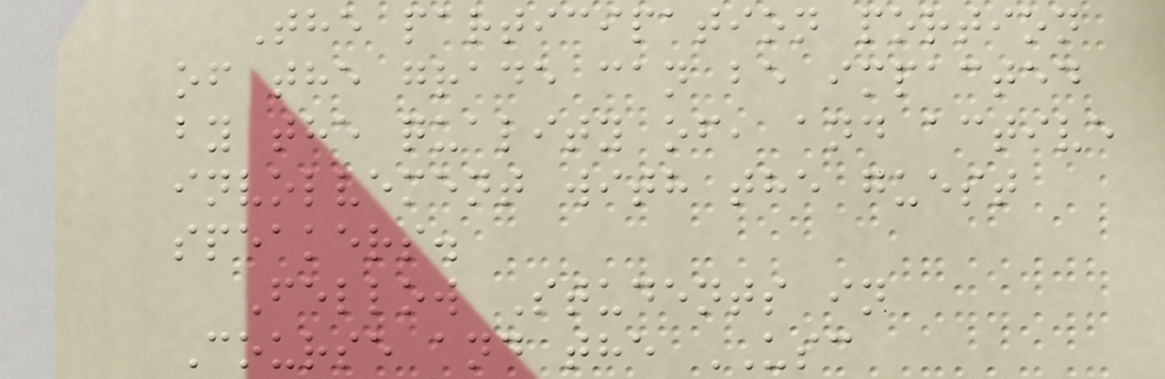The participation portion
of the grade can be impacted
by the quality of, and active
involvement with the guest
speakers.
Fellow Students in
Course and the USC
